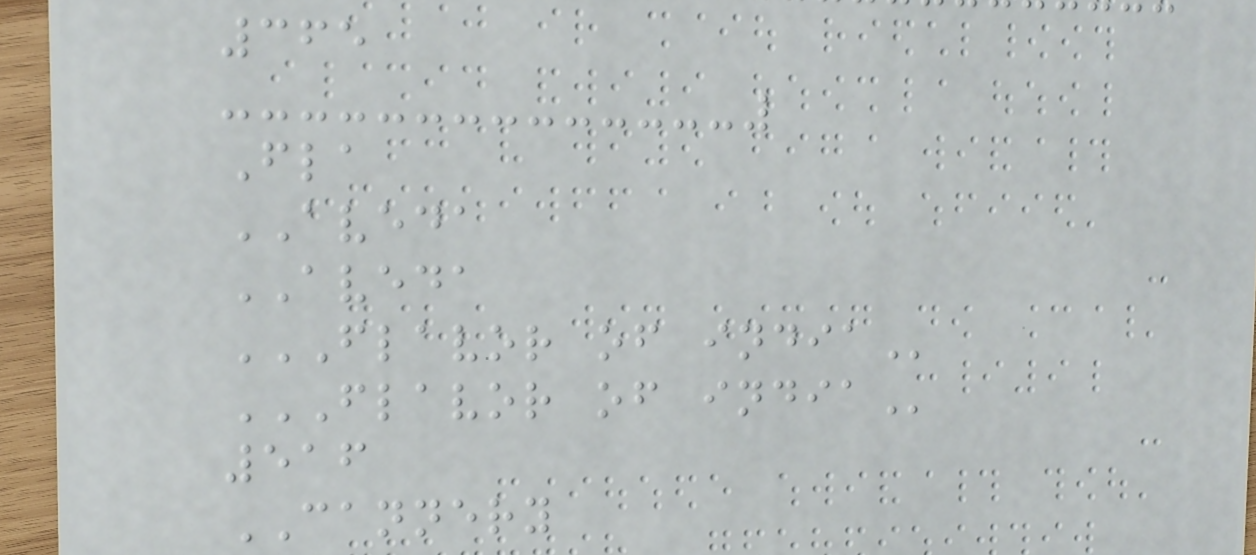365
Fla
AVEDA
AVEDA
FLAVOR OF INDIA
FLAVOR OF INDIA
516
CANNERY
